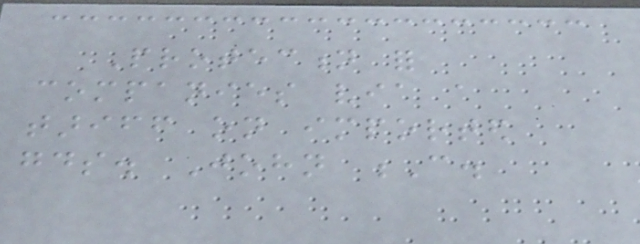Protection for
companies via a
tariff on imported
goods. John C.
